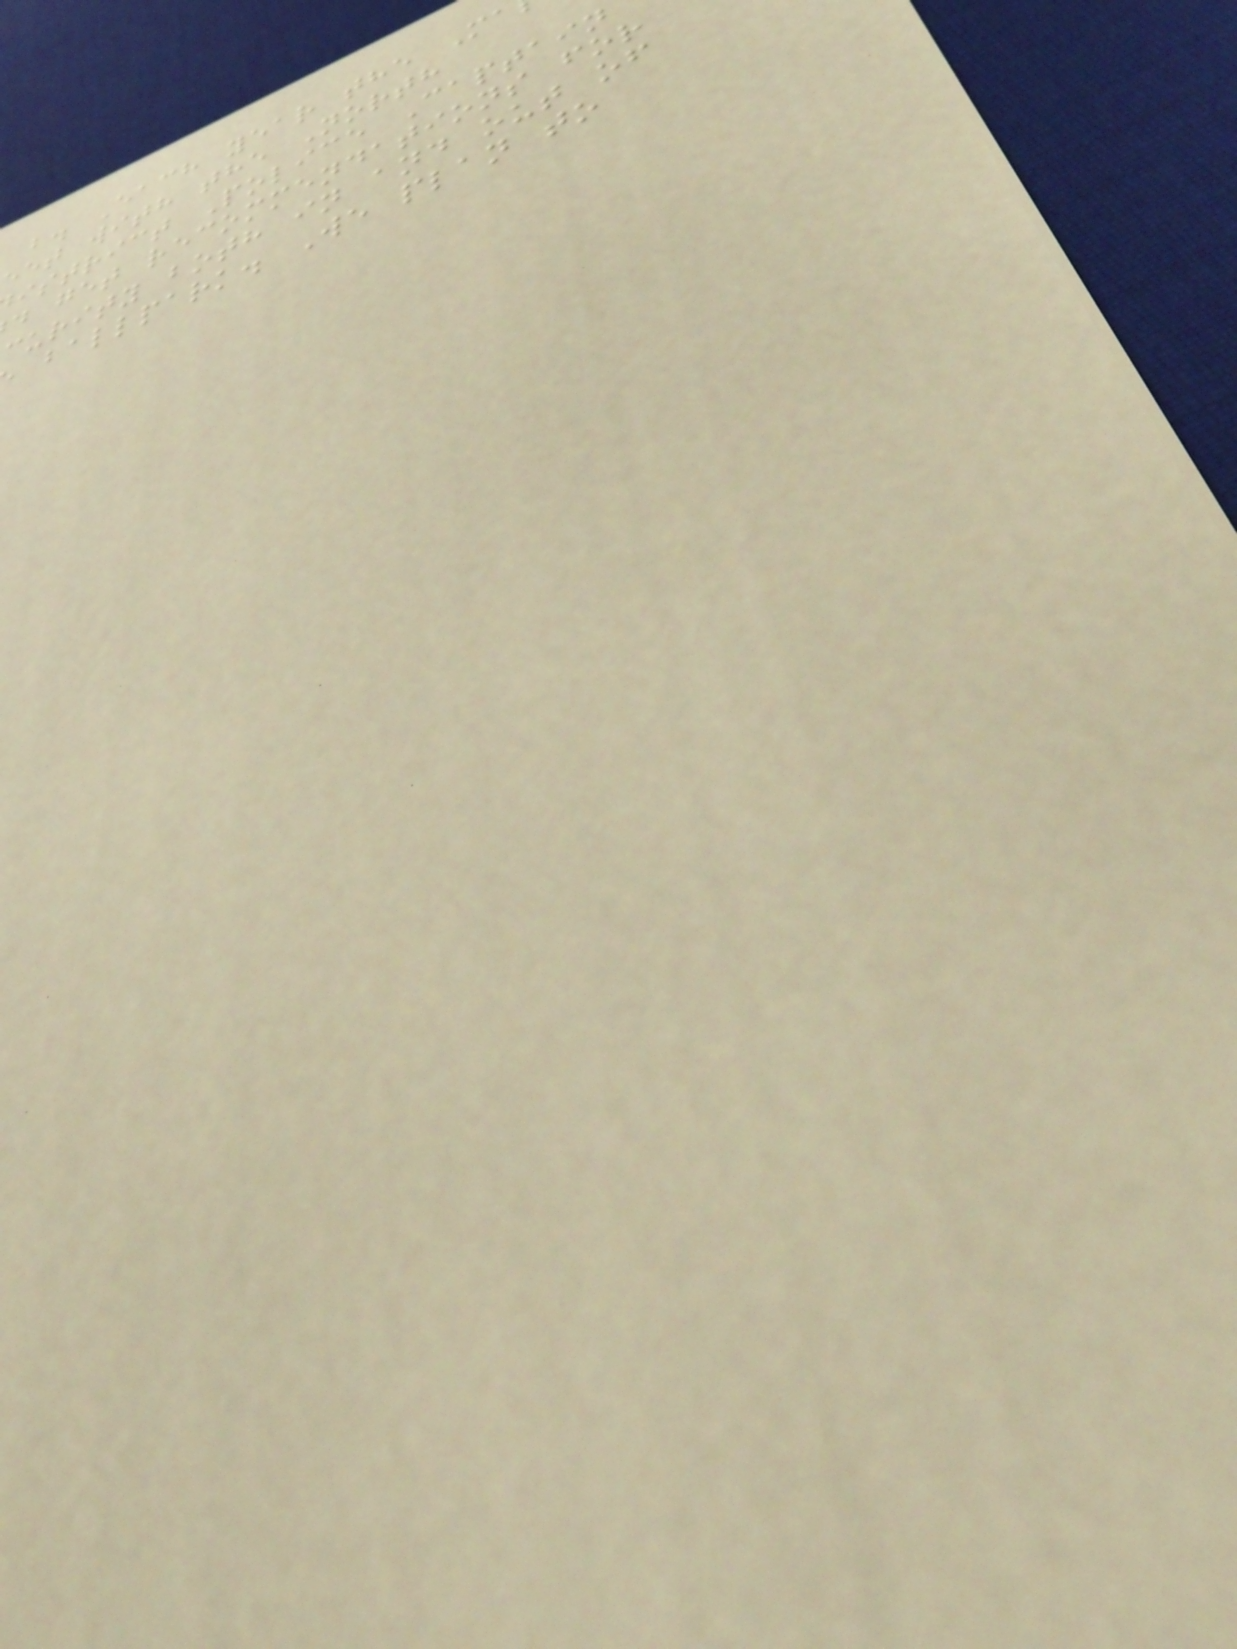b. Each year the Ma
et with the North
istrict Police Captain
d get recommendations for
curity both in and out of
ballpark. We plan to
